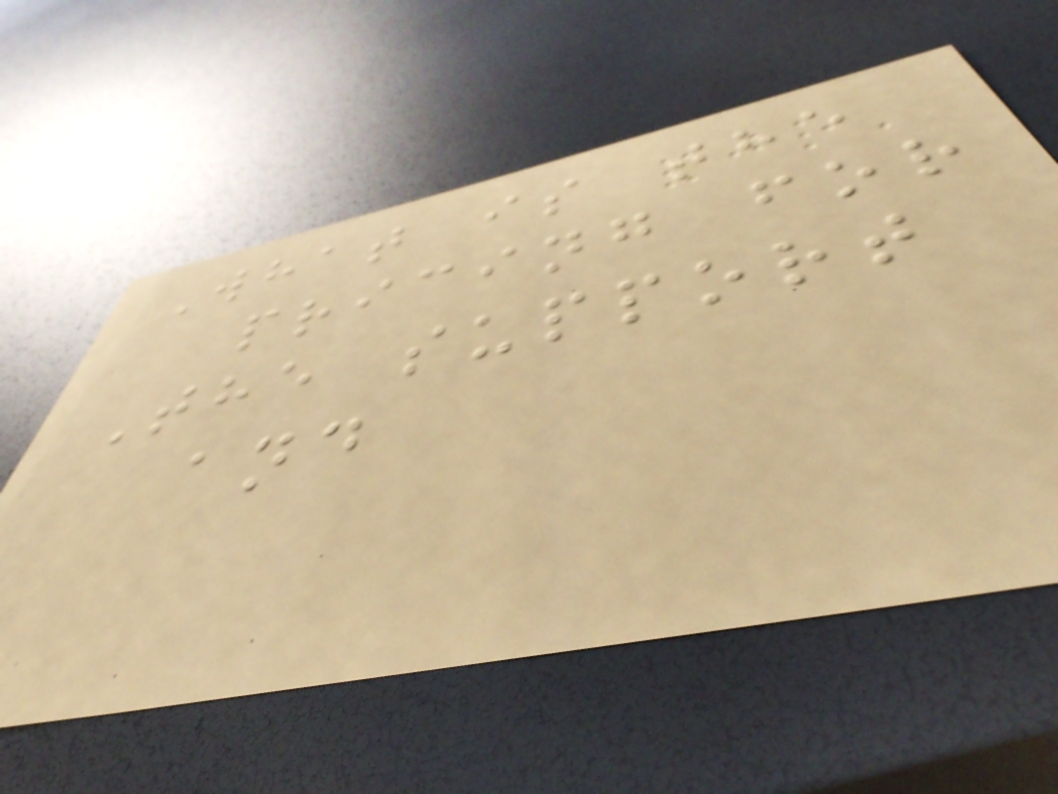What is the
pricing for
The support
and
